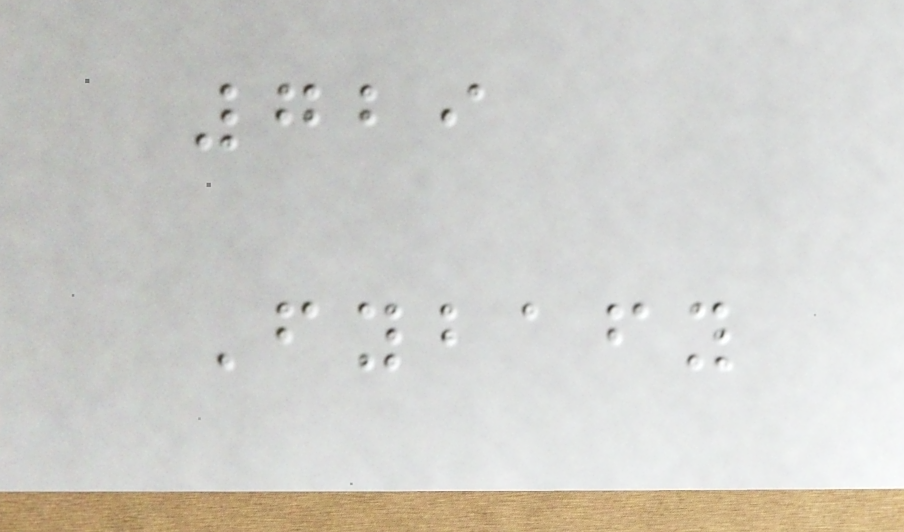729
Fybafy
